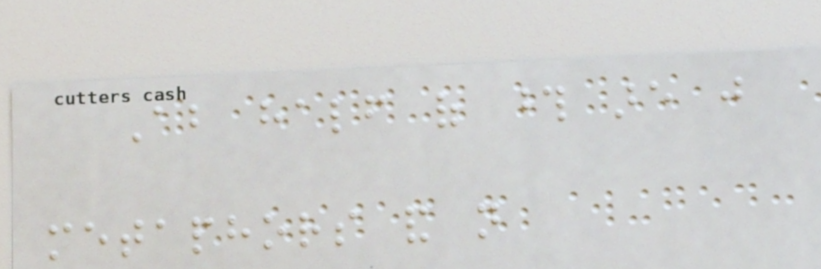About half of those are just
metaphors and not
